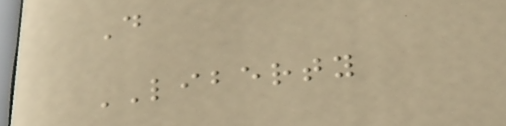D
LIBERTY
